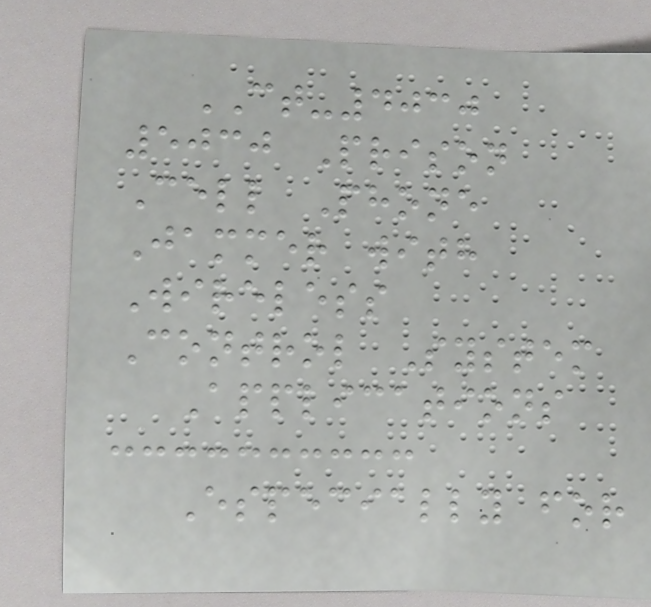CT-4030
5030 Prison
Cell Phone
Jammer with
Wireless
Control System
Applications
Especially for
